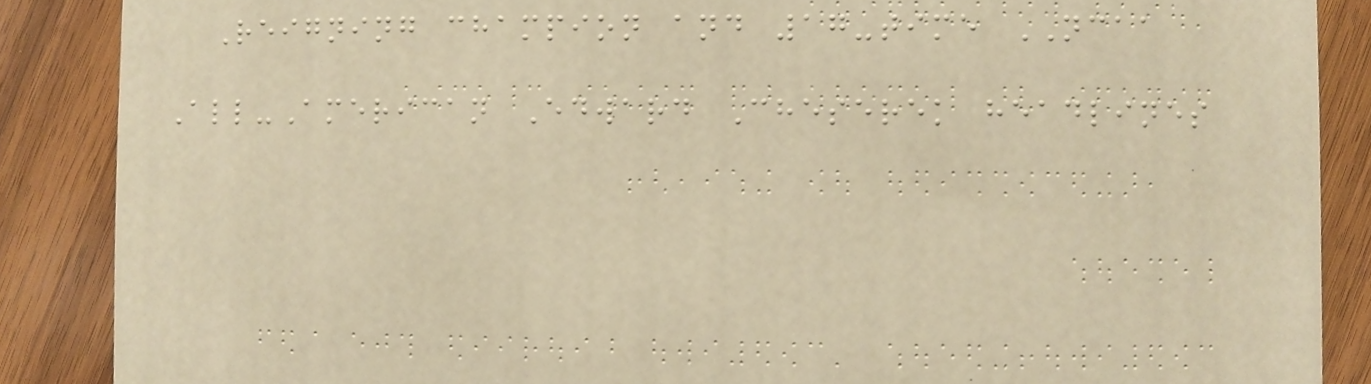Reigning champion and 17-time NCAA
All-American Edward Cheserek headlines
